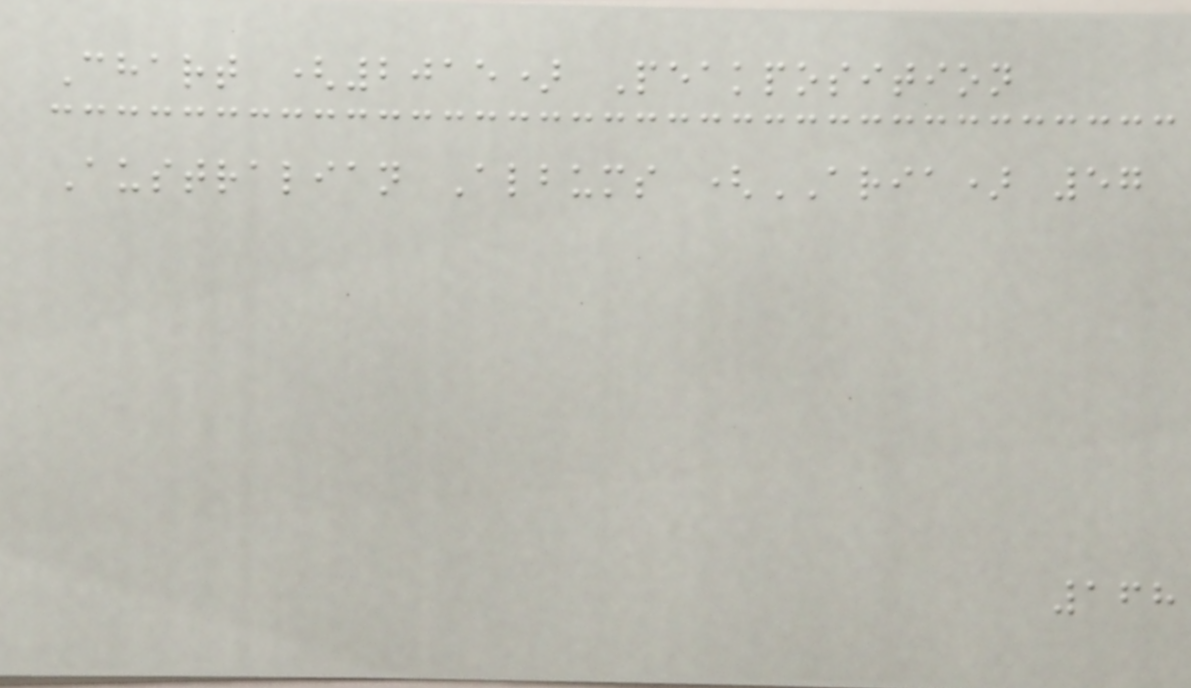Chart (2015) Peakposition
Australian Albums (ARIA) 57
168
